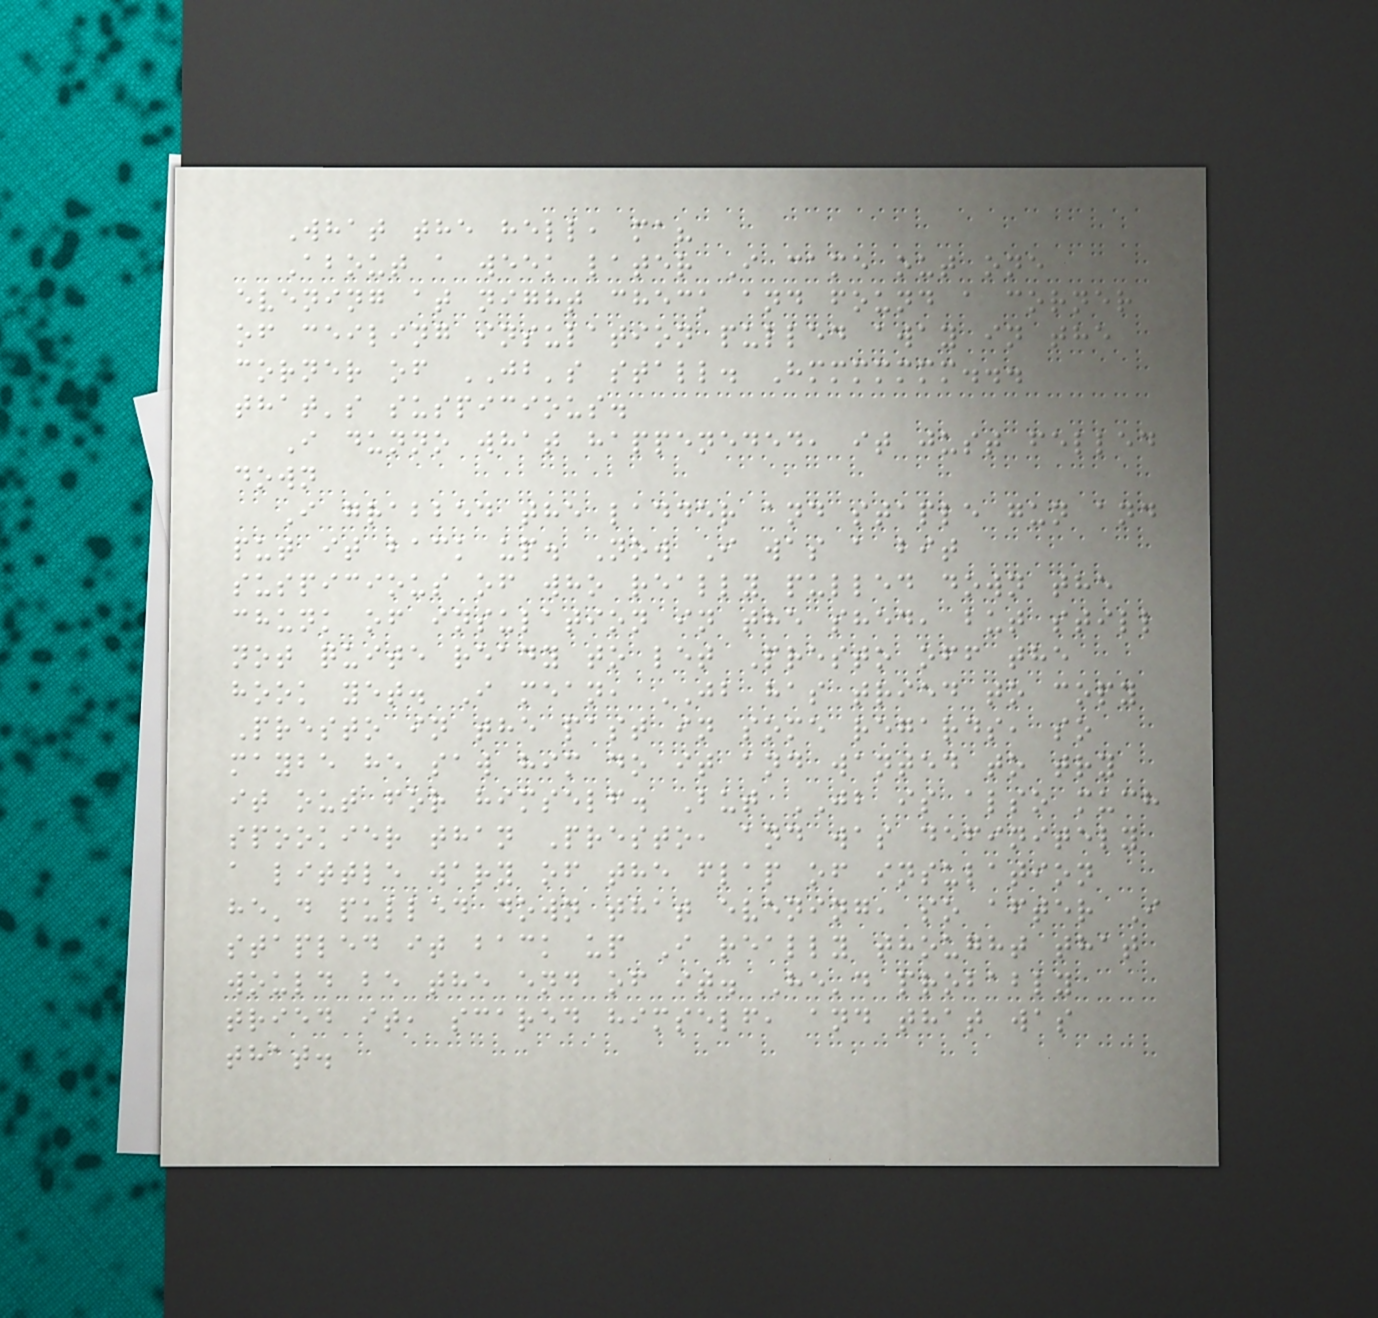What the hell, ma?
About a week later I came out one
evening at night check and found a corner
of ceiling insulation pulled away in the
corner of JB's stall. Hmmmmmmm...
that's suspicious.
I dunno what happeneded, it just felled
down
I grabbed the ladder and staple gun and
put it back up. Now I was a bit
suspicious of who really pulled down the
chunk of insulation in the shed, but still
not quite ready to let Presto off the
hook yet. I mean, JB has tried to copy
Presto in the past in some regards, so
maybe he saw him do it and wanted to try
it out for himself. But JB is also much
spookier than Presto, and was definitely
a little wary of the flap of insulation
he'd pulled down that evening, so after I
stapled it back up I really thought that
would be the end of it. He'd probably
tried it, scared himself, and that was
that.
